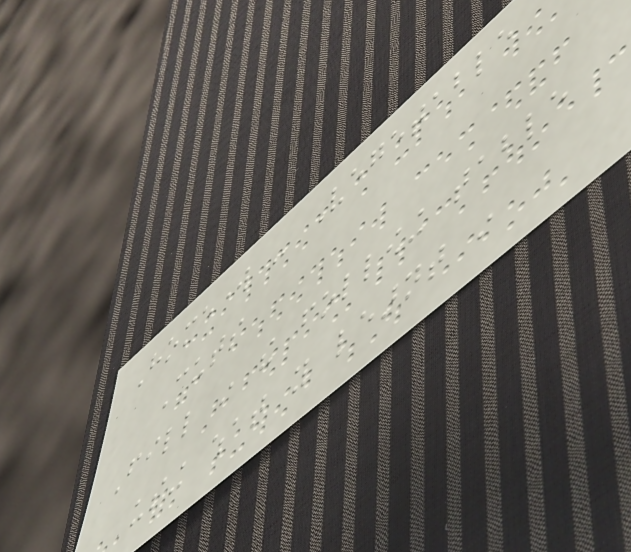Homework - Vegetable
Cuts
Fill in the following table
using what you learnt in
